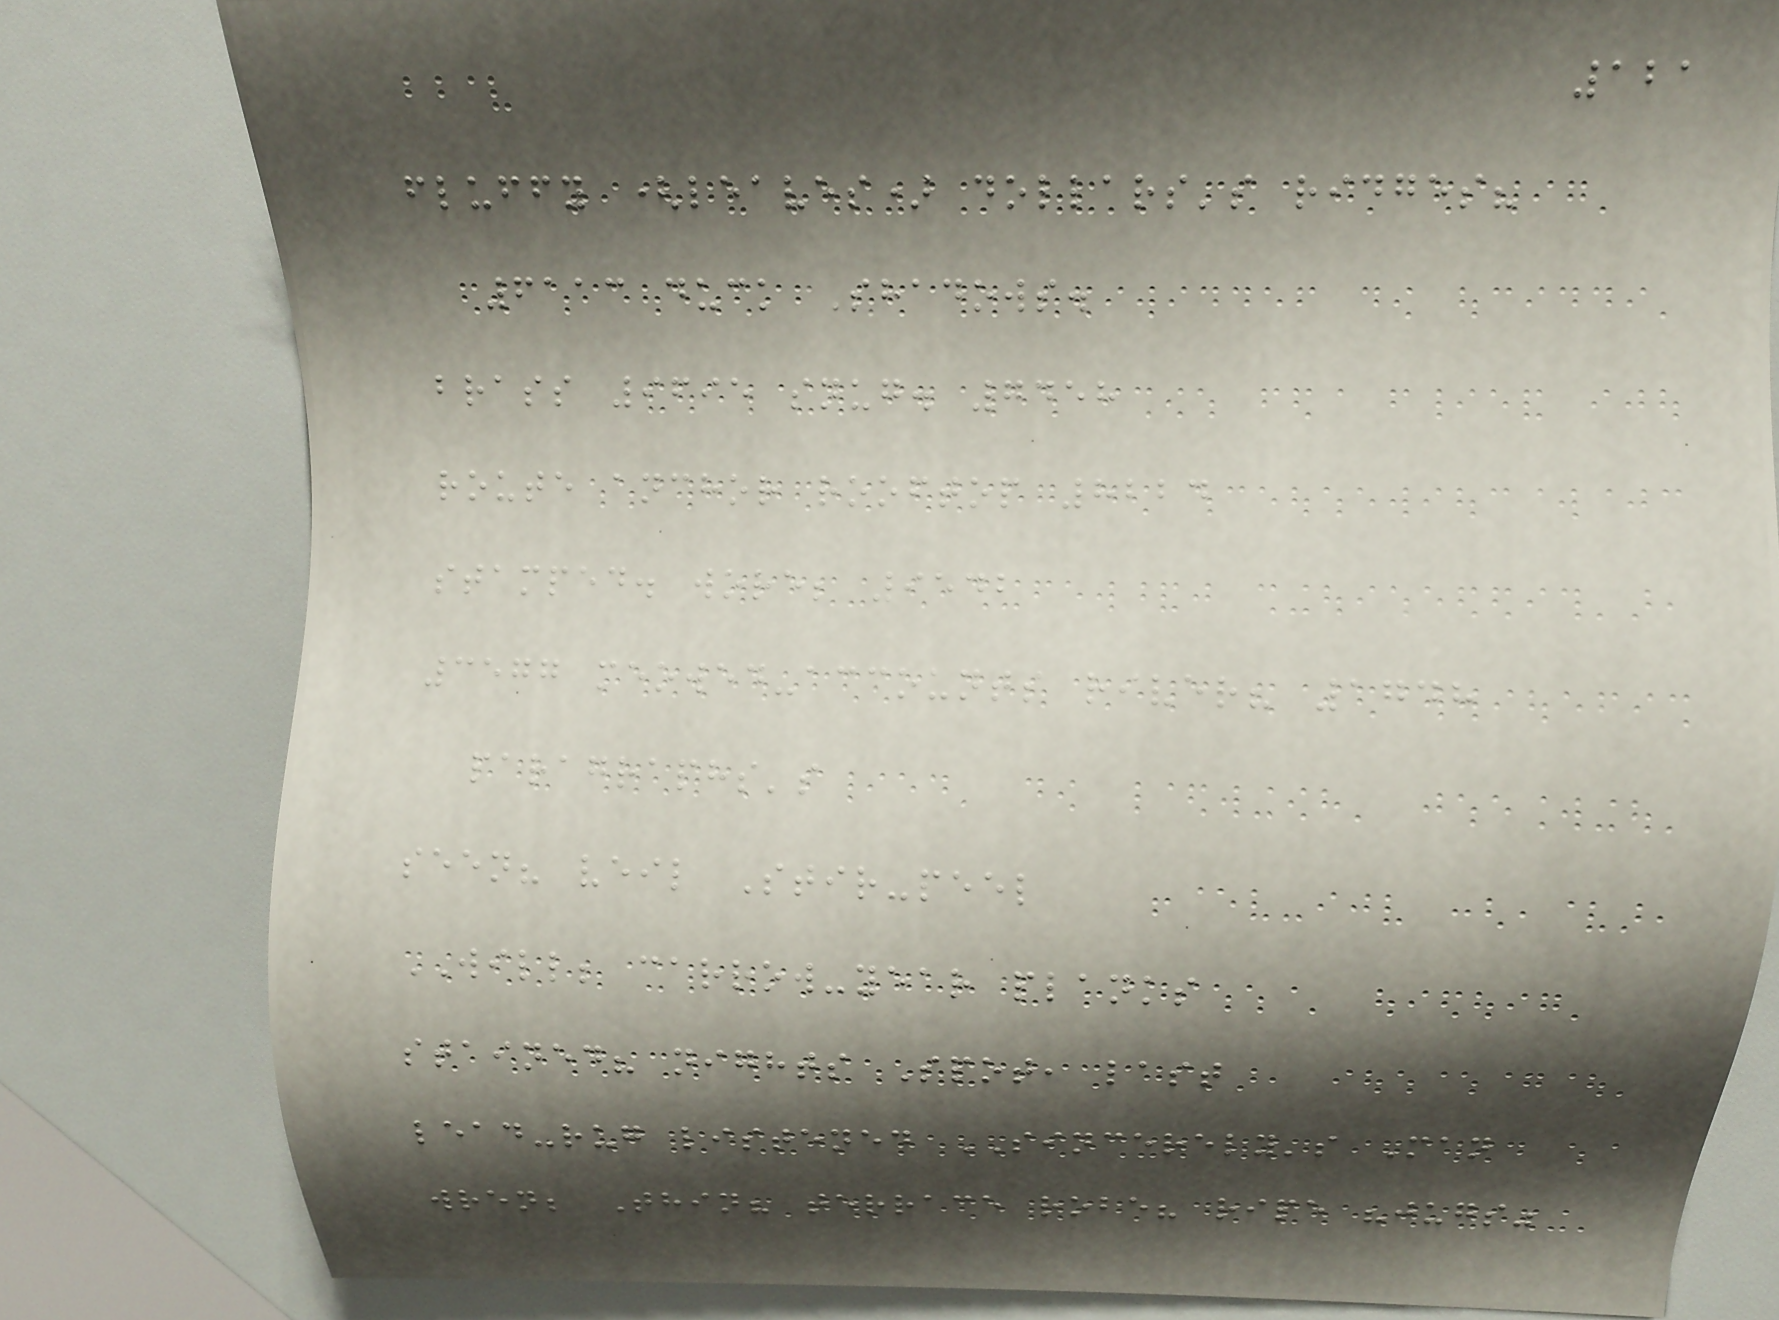121
fluffy (leaves) dollars's ridges?
6113 duck Shadows.
brass 9695 snug. 7458
route anchor rooftop 8224
stamped. wore; 9542
3577 meowed-accounts river? 1748
paragraphs's
seen? veil Stir-peel
WILL; carrow-year planks
stained? nights Spot, last
lead-rug listened SINCERELY's Man
wren; Thin? terrace robe? ripe "jugs"
